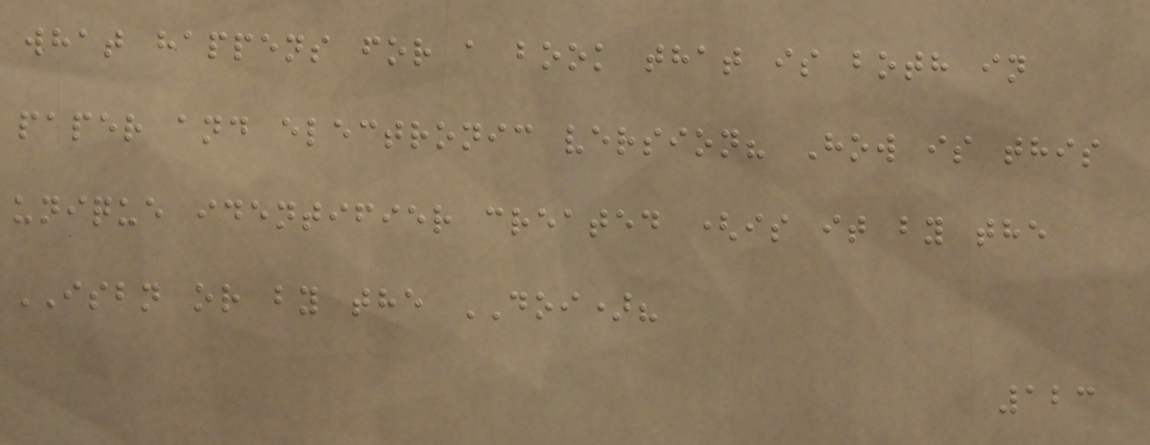what happens for a book that is both in
paper and electronic version? How is this
unique identifier created (is it by the
ISBN or by the DOI)?
123
